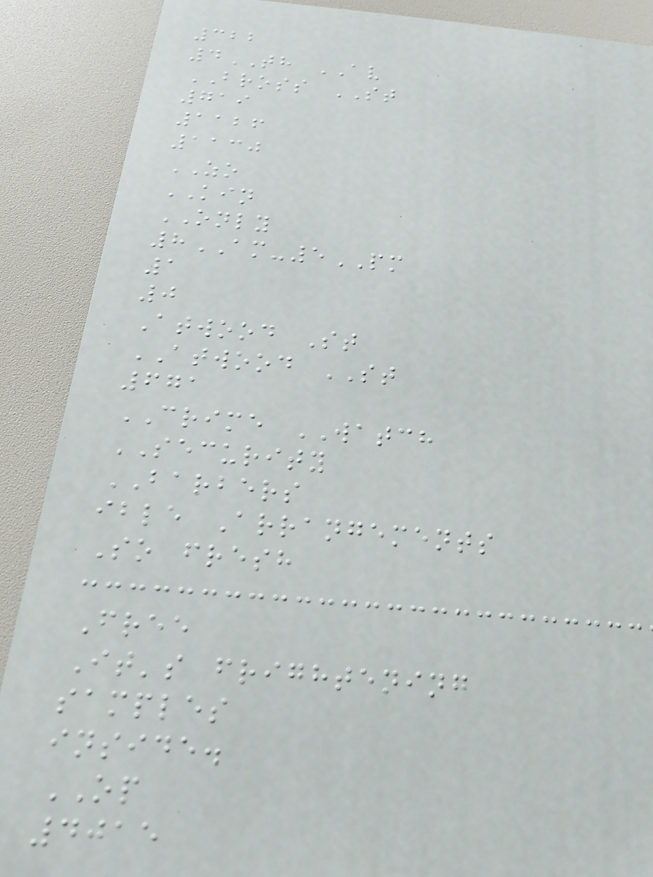322
4TH AV
BROSS ST
719
1126
1130
ZO
KIN
ONLY
8AM-5PM
1
0
Atwood St
ATWOOD ST
671
CRIME WATCH
SECURITY
BARBERS
ible Arrangements
So fresh
Free
It's frightening
samples
inside.
OP
4015
